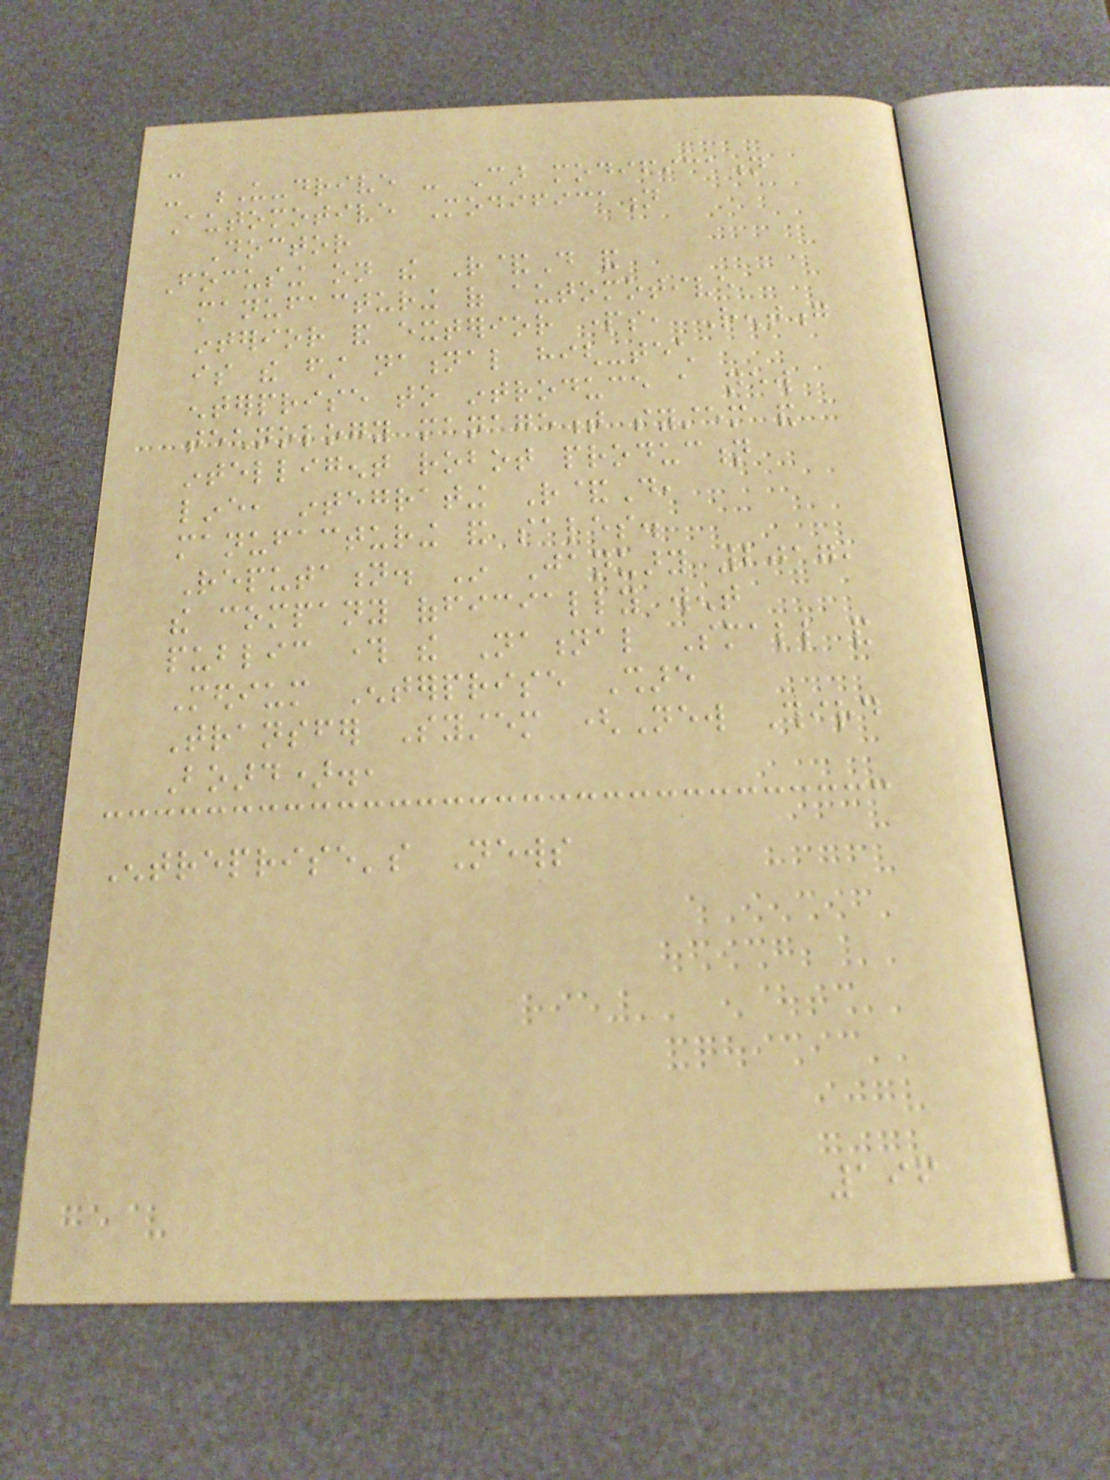-
- U-drive - Car modification
Automotive Modification
Doctor
Focusing on the R&D and
manufacturing of automotive
interior and exterior parts, Rentong
is the first national high-tech
enterprise to introduce a new
technology management system and
intelligent robot production
line, integrating R&D,
manufacturing and sales.
Reputation. In January 2017,
the company officially went
public through the National Small and
Medium Enterprise Share
Transfer System (New Third
Board).,
Entreprise's News
196
